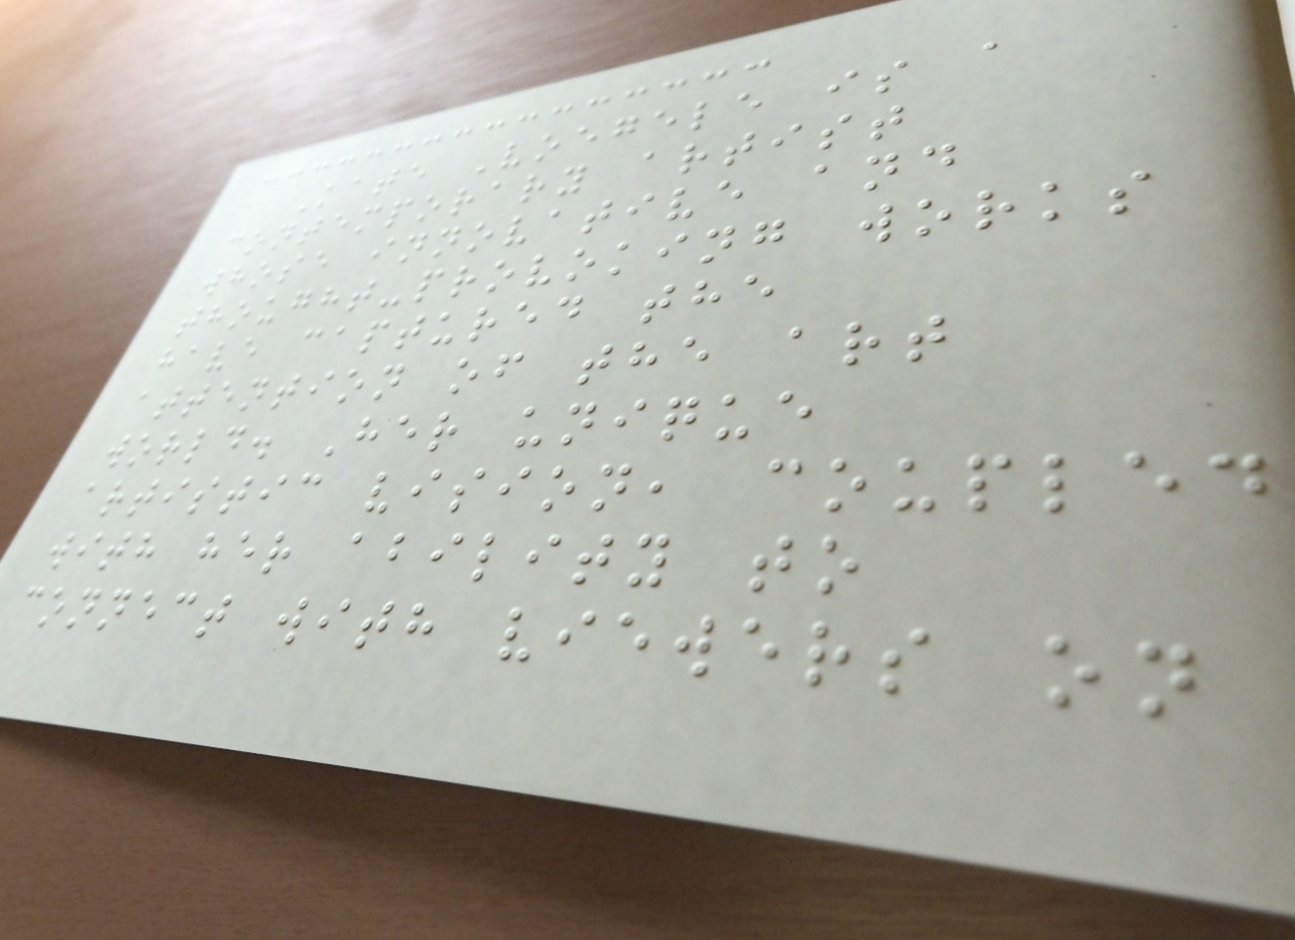Kate Voegele is a
contemporary artist
whose innovative and
thought-provoking works
have captured the
attention of the art
world. Her unique
artistic vision, coupled
with her ability to
connect with viewers on
